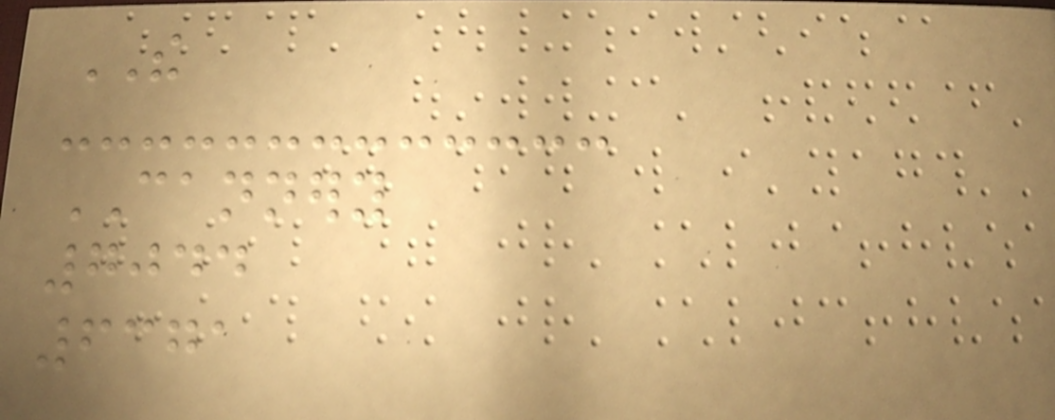THE
CANNERY
7044
6371
